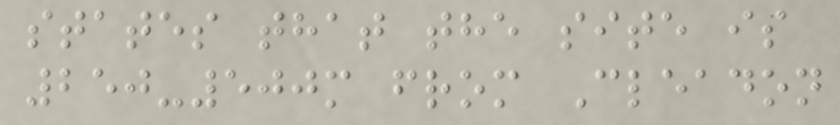states that the site is
250-500m from Cleadon
